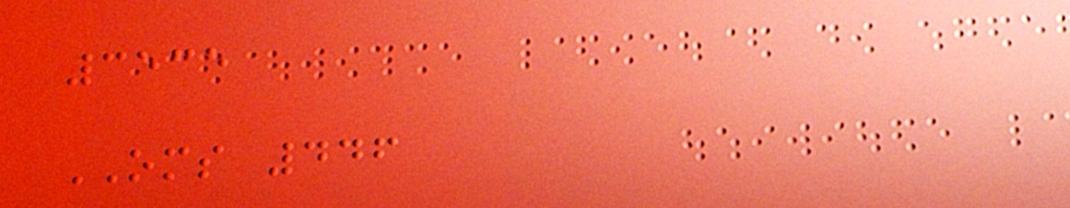3535
OMS 446
